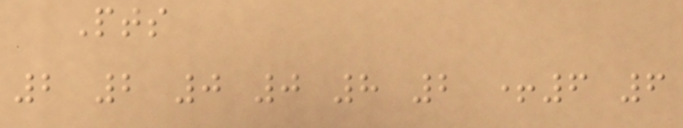Pts
2 2 0 0 8 2 +6 6
